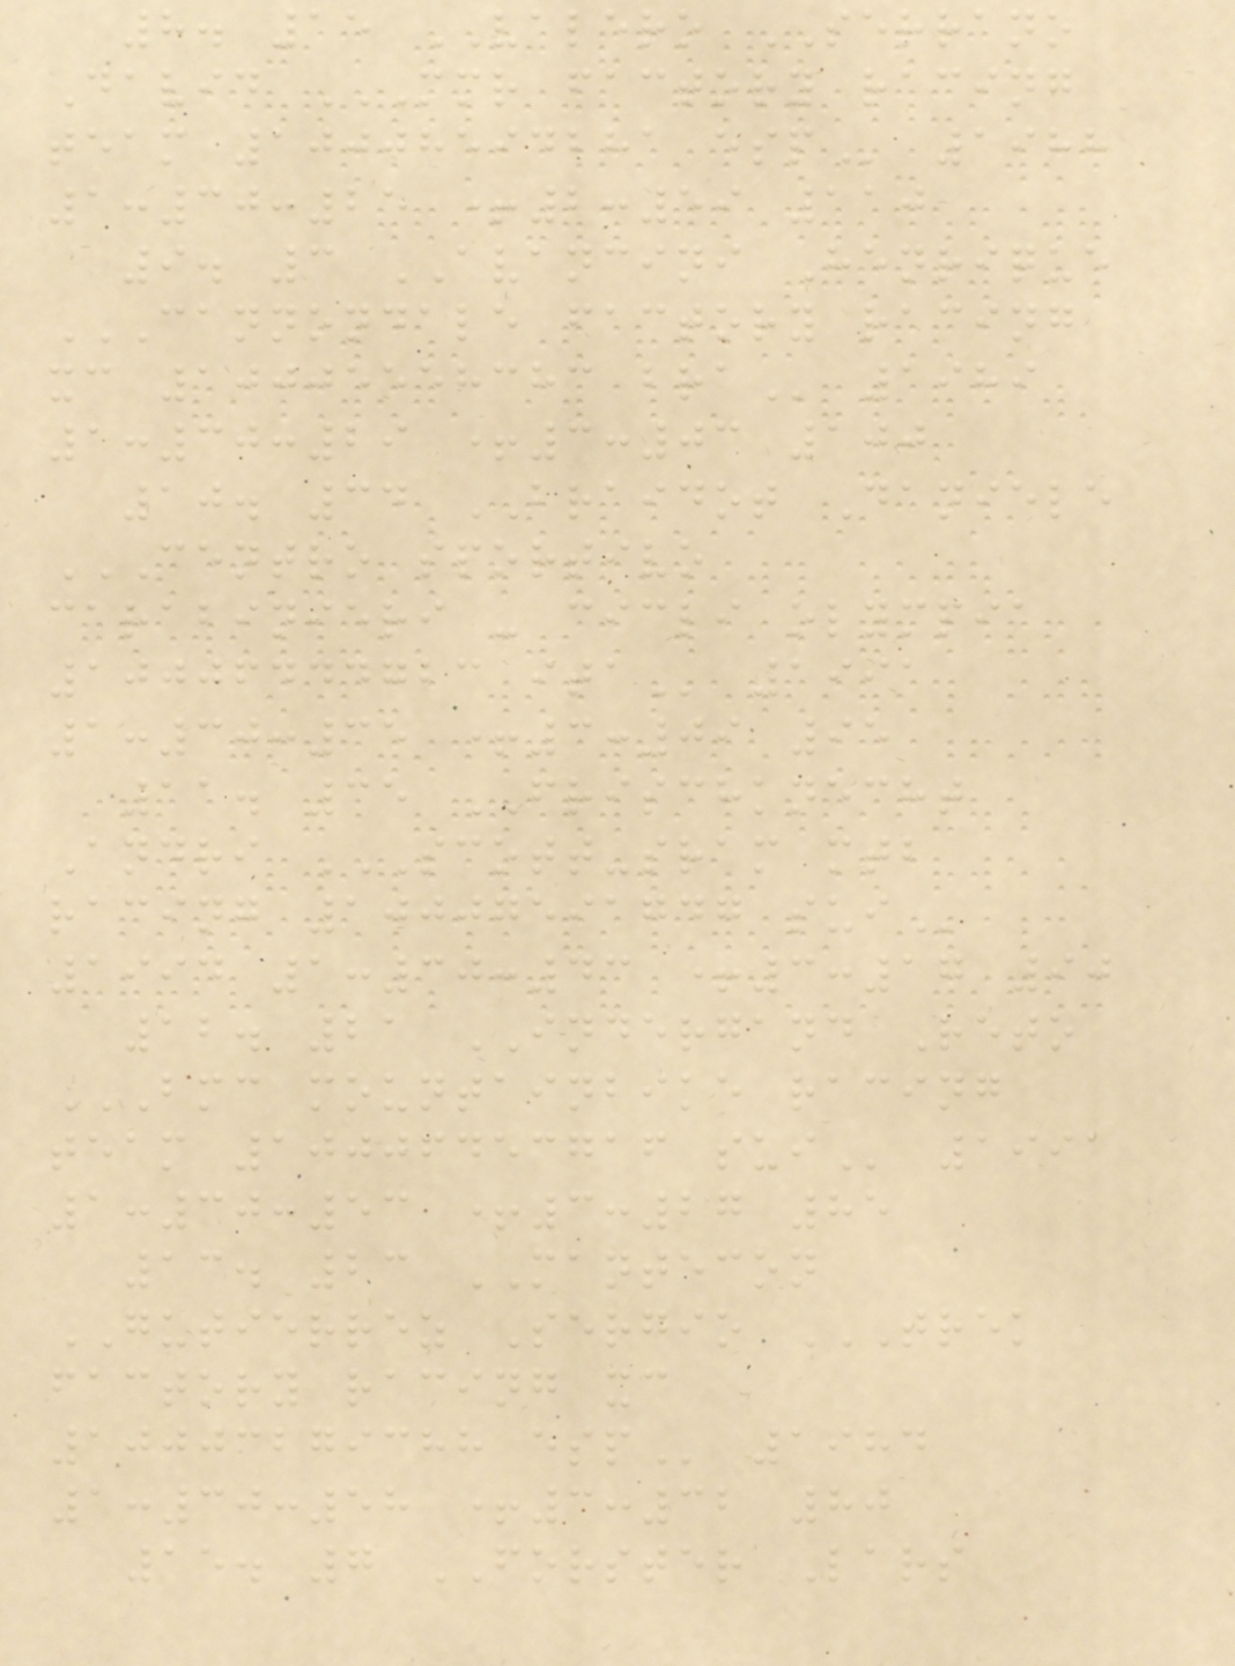8. 15 VALERO SERRANO
David MMR FACTORY RACING
TEAM 10008594281 ESP 1988
1:30:25 +2:59 110
9. 3 AVANCINI Henrique
CANNONDALE FACTORY RACING
XC 10005558383 BRA 1989
1:30:29 +3:03 100
10. 34 BRAIDOT Daniele
CENTRO SPORTIVO
CARABINIERI - CICLI OLYMPIA
10006444723 ITA 1991
1:30:35 +3:09 95
11. 35 FRISCHKNECHT
Andri SCOTT-SRAM MTB
RACING 10007591747 SUI
1994 1:30:43 +3:17 90
12. 21 INDERGAND Reto
BMC MOUNTAINBIKE RACING
TEAM 10006453716 SUI 1991
1:30:53 +3:27 85
13. 23 MANTECON
GUTIERREZ Sergio TREK
FACTORY RACING XC
10003279388 ESP 1984
1:30:58 +3:32 80
15. 7 FORSTER Lars
